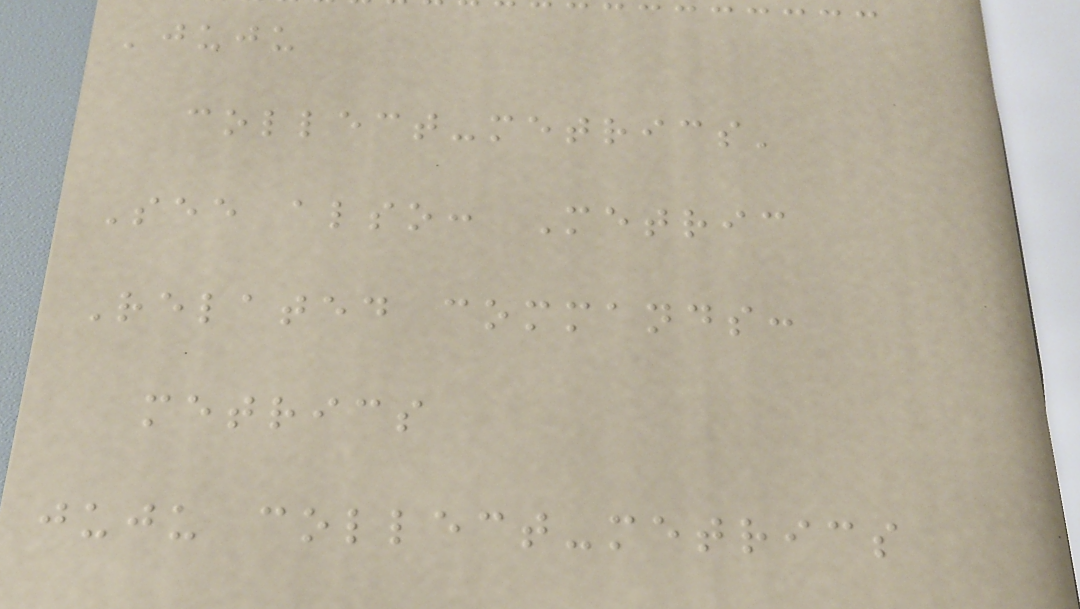'juju
collect-metrics'
See also: Metric
Related commands:
metrics
juju collect-metrics
